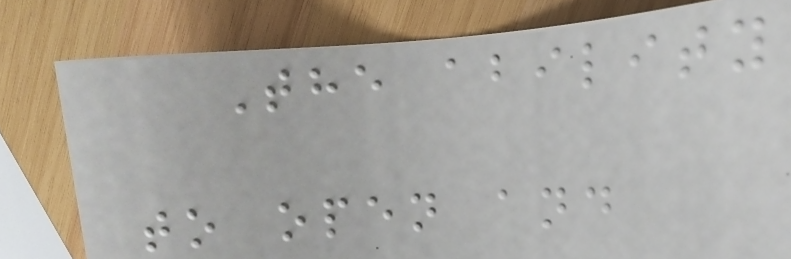The ability
to open and
